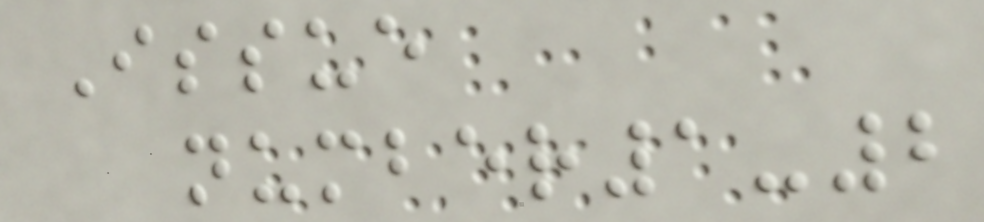Issue
number1-2
